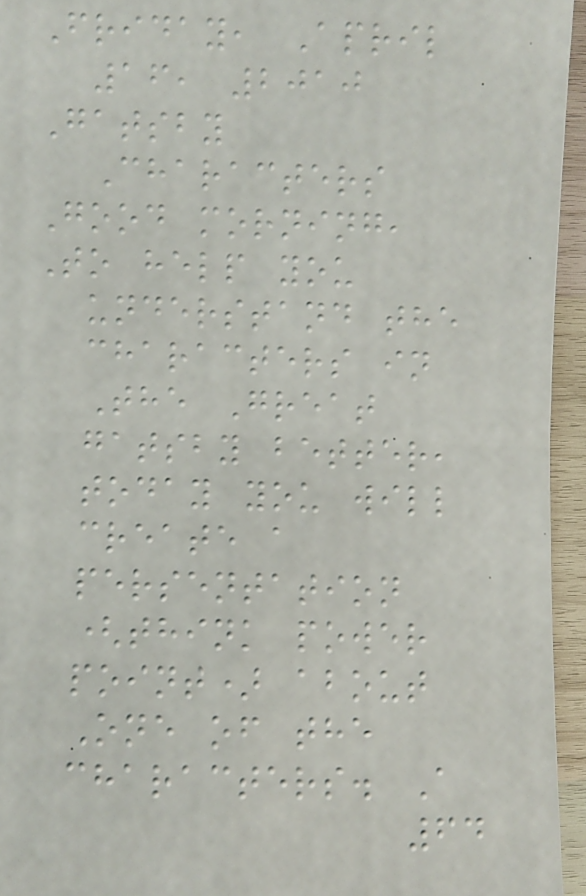Friday, April
16, 2010
Gatsby
Characters
Good morning,
To help you
understand the
characters in
The Great
gatsby better,
today you will
create a
persentation
(think power
point) about
One of the
characters. A
64
